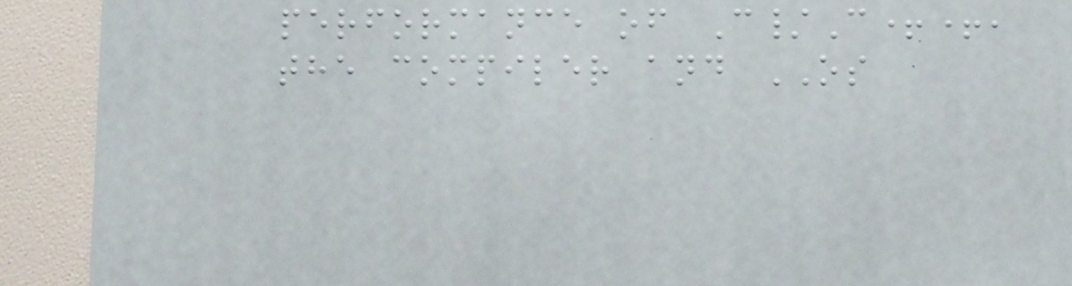performance of C/C++,
the compiler and OS
